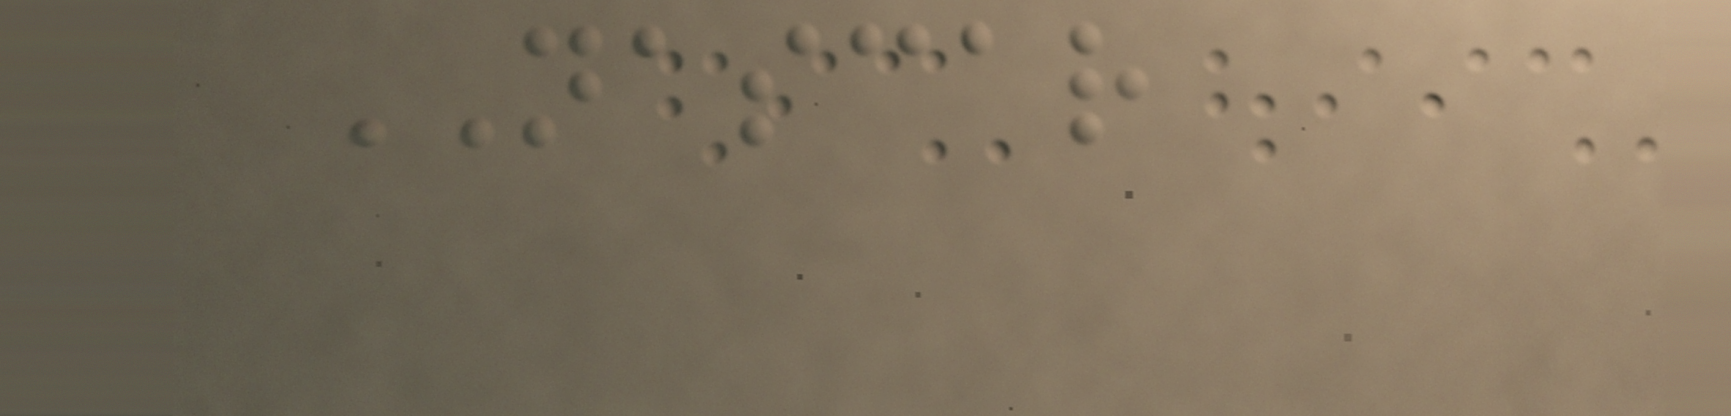NASCAR
